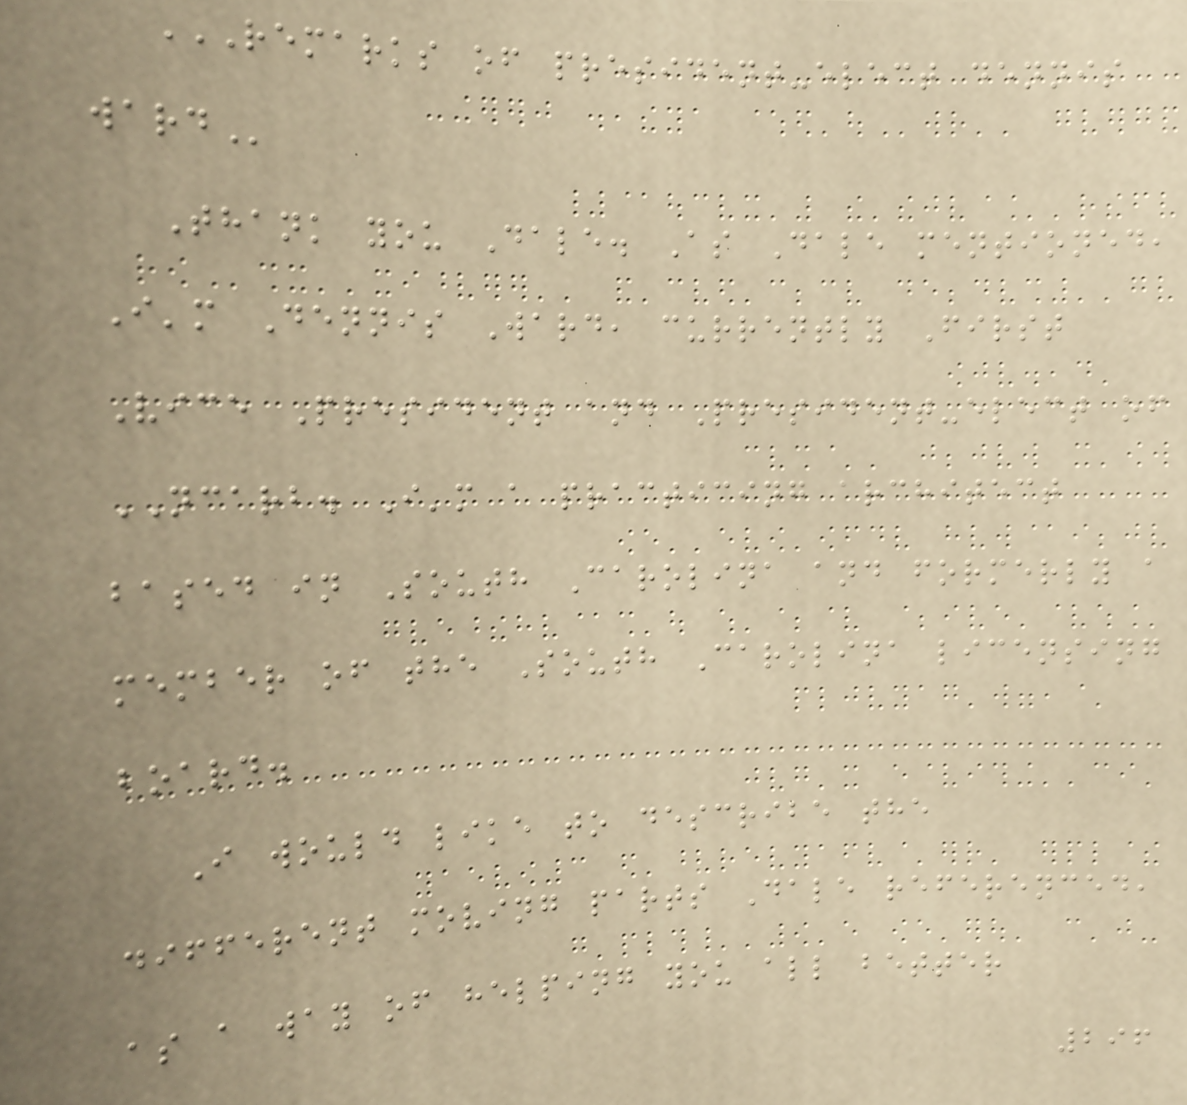REMARKS OF PRESIDENT-ELECT DENNIS
WARD
Thank you Dale. As Dale mentioned,
I'm Dennis Ward, currently First
Vice President and President-elect of
NCARB. I'm a practicing architect
based in South Carolina and formerly a
member of the South Carolina licensing
board.
I would like to describe the
different moving parts Dale referenced,
as a way of helping you all better
296
